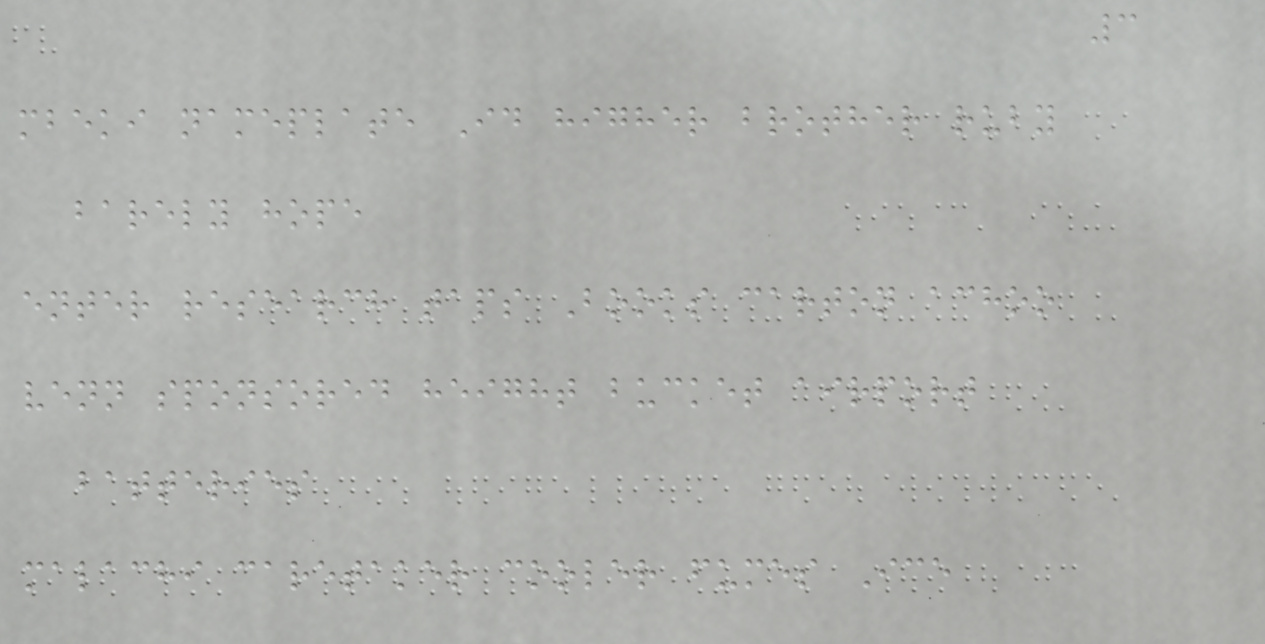3
mbeki nameplate Id higher brother ruby
barely hope
enter research taps Books carton achoo
venn sponsored height bucket airport
batteries
malachi caretaker cooler fumes Ice
